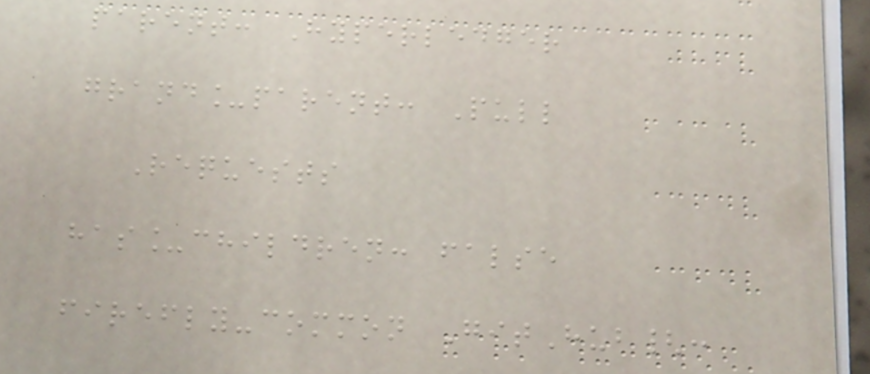parent: Hyperledger
grand_parent: Pull
Requests
has_children: false
firefly-common GitHub{:
